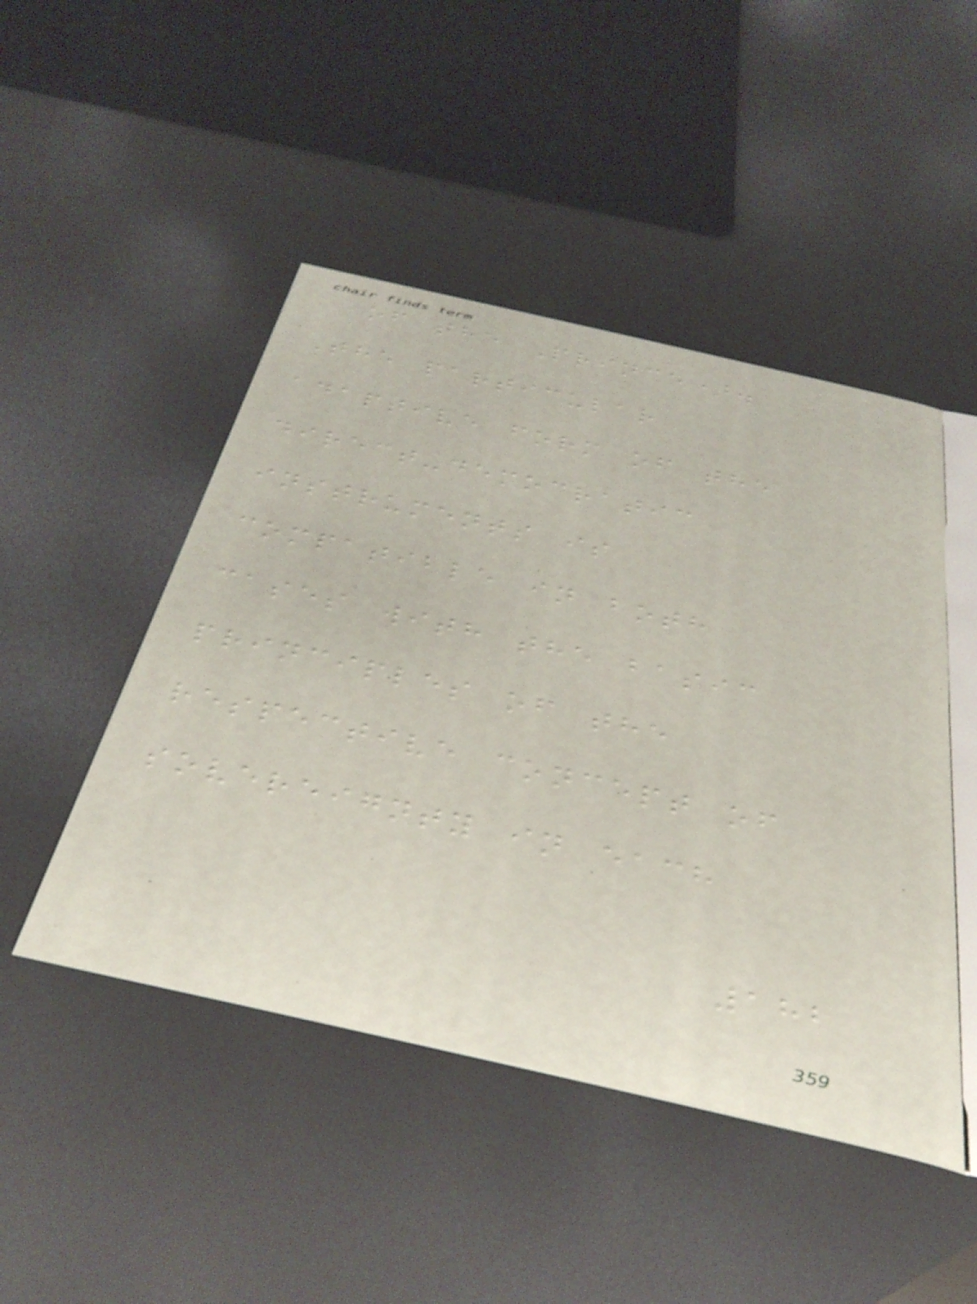of the Prince).
The particular
adaptive form of the
direct-democratic
instruments is
compatible in both
cases with the basic
principles of the
respective concept of
sovereignty in each
182
